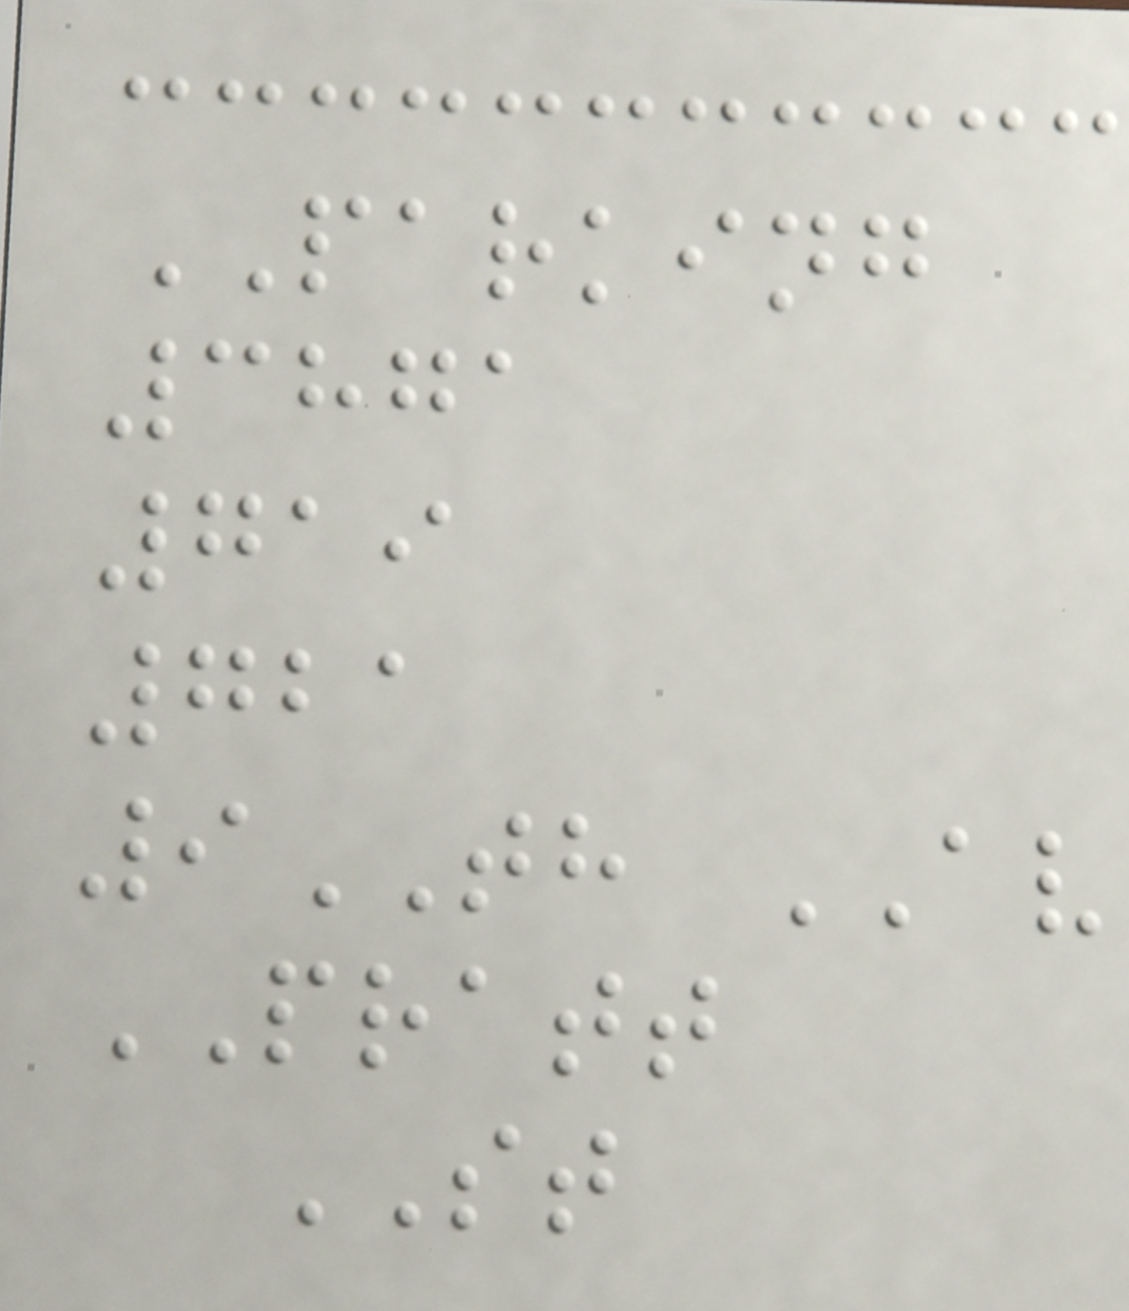PARKING
3871
719
721
9TH AV
PRATT
ST
